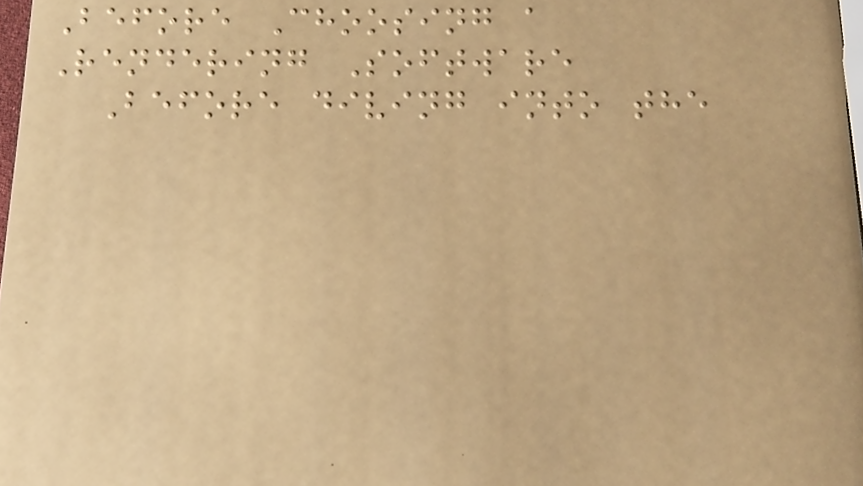Before Choosing a
Rendering Software
Before diving into the
